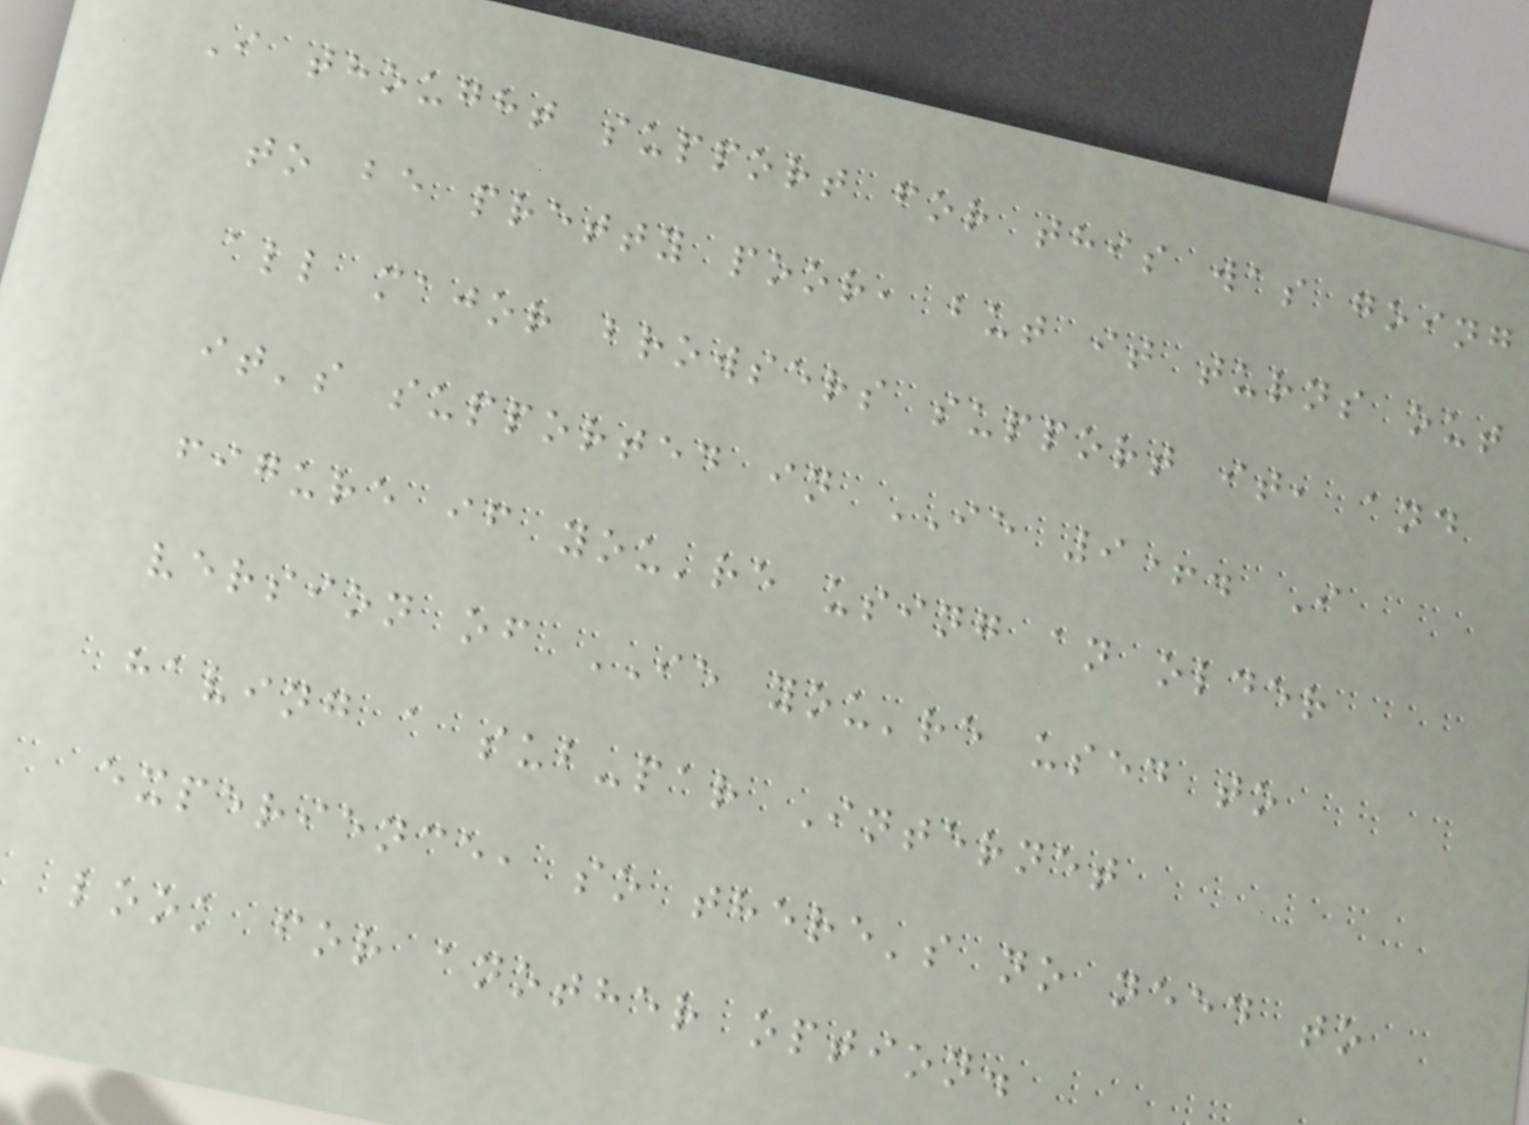I thought support for this was going
to be pretty poor, but it turns out
all major browsers support it, and
it's supported in IE 9+. I
figure if you're using an older
version of IE you're used to
having a sub-par Internet
experience, so there's no need to
look for another option.
